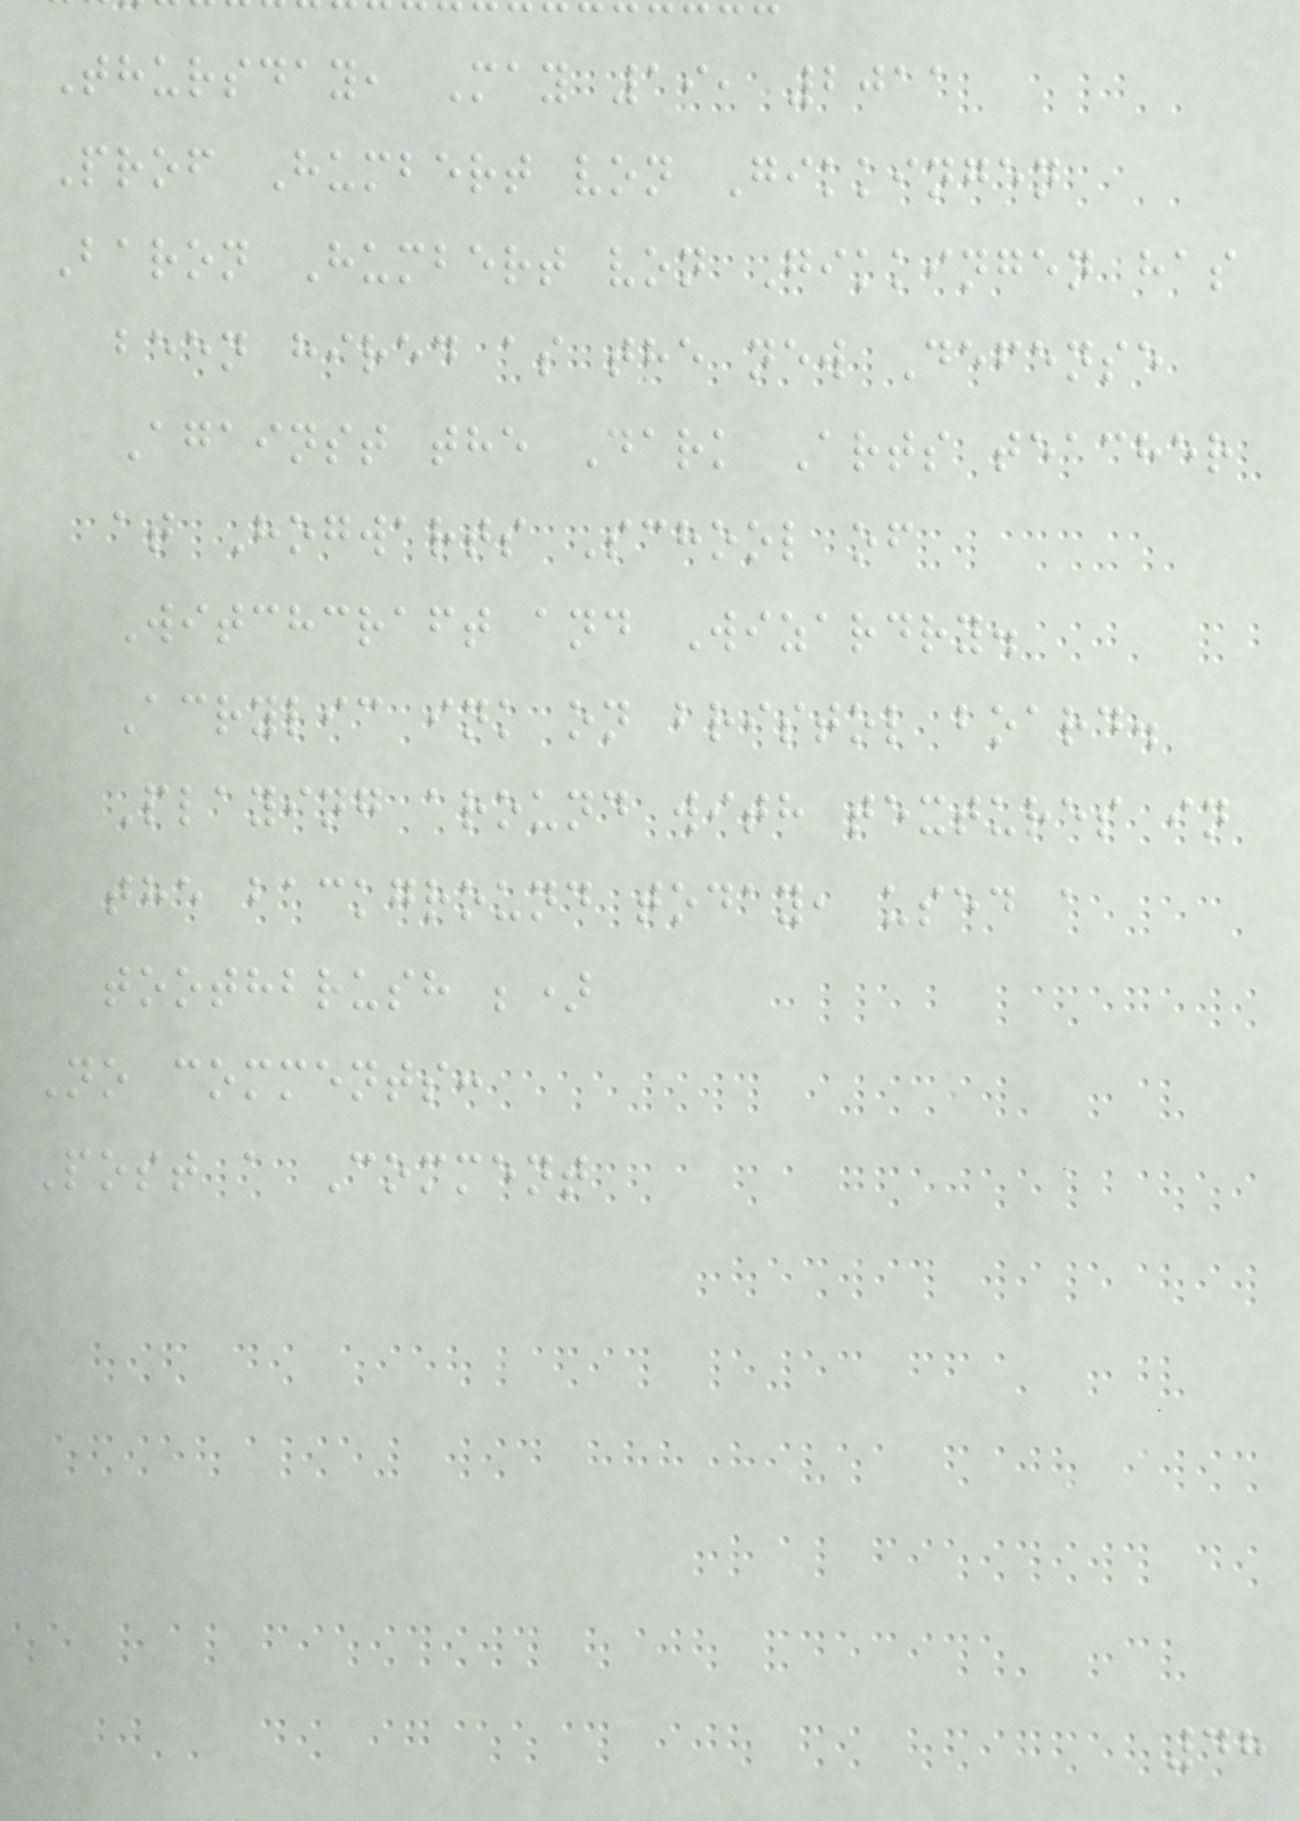Thursday, May 19, 2011
Prof Humbert von Gikkingen
Baron Humbert von Gikkingen has
been hired as the new Defense
Against the Dark Arts teacher
at Hogwarts School of
Witchcraft and Wizardry.
Acrylic ink on bristol board.
Playing around with textures in
the background today, used a
toothbrush ;)
No comments:
Post a Comment
48
